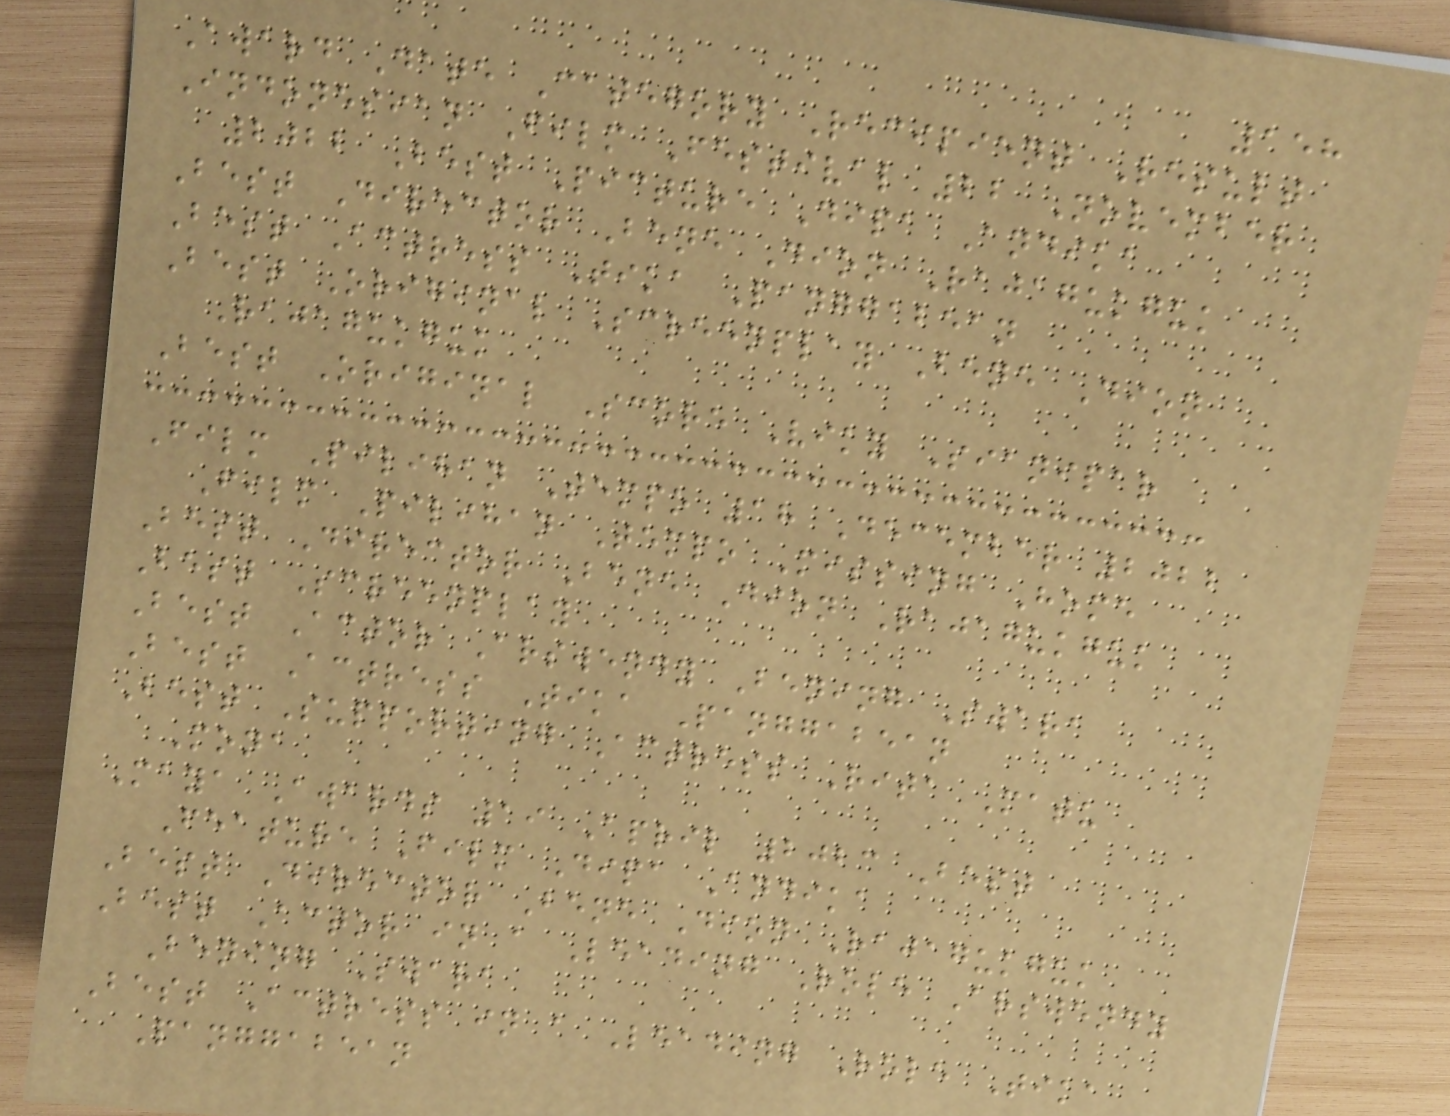158
Award Date Category Recipient Result
Indonesian Film Festival 22 November
2022 Best Picture Dipa Andika
Best Director Bene Dion Rajagukguk
Best Actress Tika Panggabean
Best Original Screenplay Bene Dion
Rajagukguk
Best Original Score Viky Sianipar
Film Pilihan Tempo 18 December 2022
Film Pilihan Tempo Missing Home
Best Director Bene Dion Rajagukguk
Best Screenplay
Best Actor Arswendy Bening Swara
Best Actress Tika Panggabean
Best Supporting Actress Rita Matu
Mona
Maya Awards 19 April 2023 Best
Feature Film Dipa Andika
Best Director Bene Dion Rajagukguk
Best Actor in a Leading Role Arswendy
Bening Swara
Best Actress in a Leading Role Tika
Panggabean
